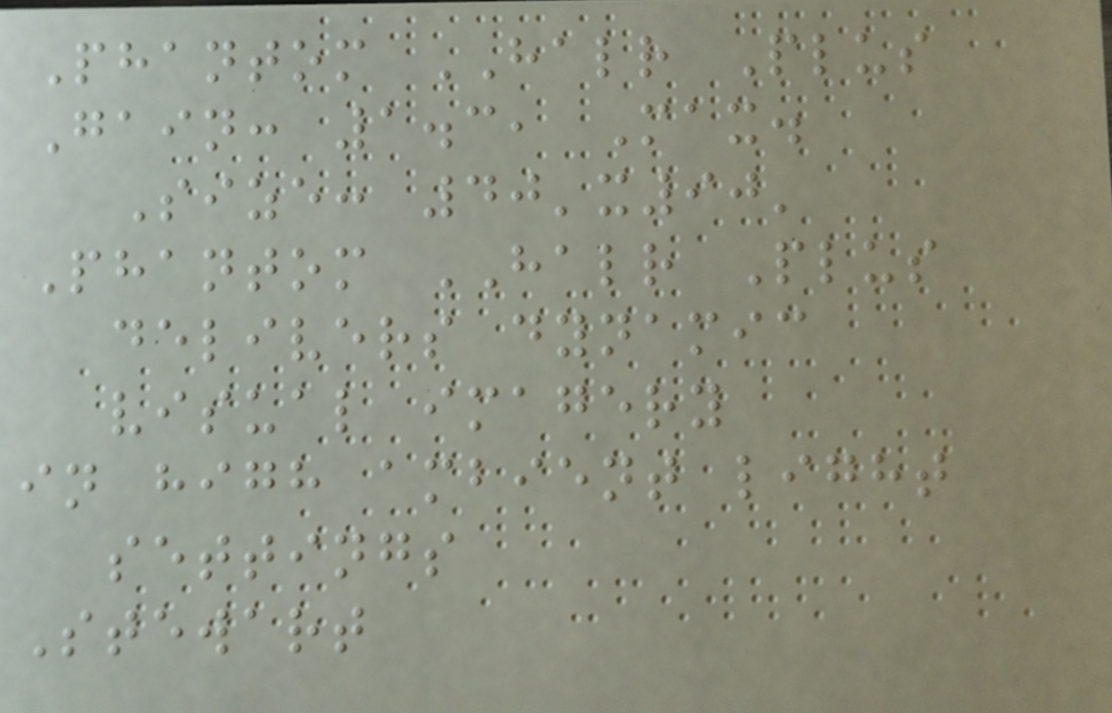Phantom HALR Plus
Gain: 1.3, Max.
Size: 40'x90'
Phantom HALR Plus
delivers dynamic
visual imagery
in high ambient light
settings
Stewart
